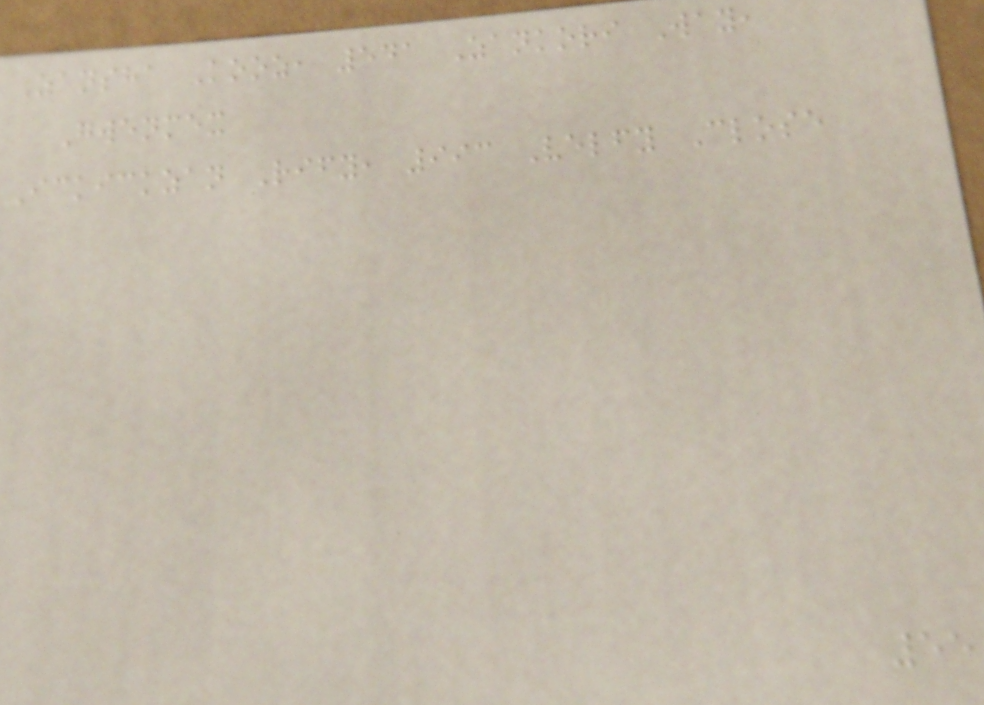Zansha Kooz, 541 Zankori Way,
Gwenmex
Ickickzan Rify, 993 Velfy Close
55
